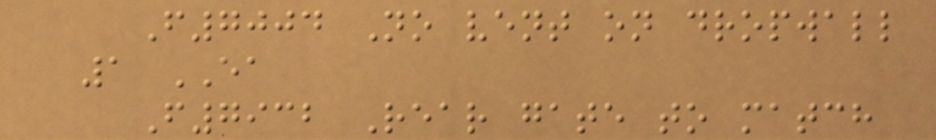F7004 No vent on dropwall
1 EA
F7932 Rear gate to match
